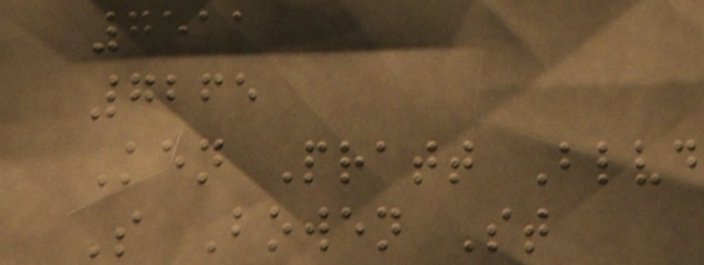7511
7265
Ken Pratt Blvd
S Bowen St
